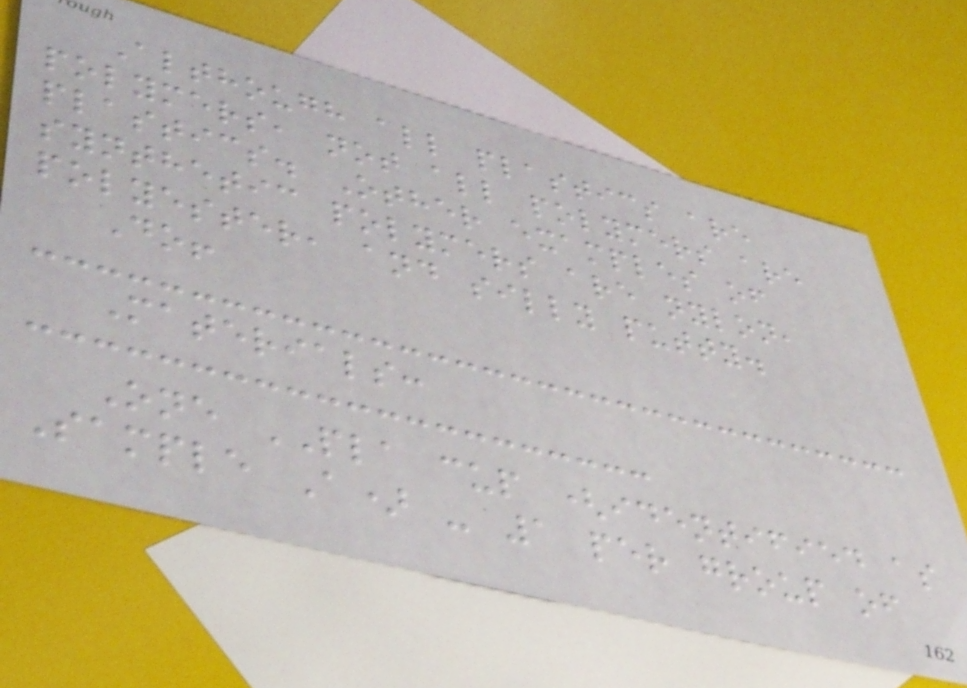Although all plastics are
polymers, not all polymers are
plastics. Other examples of
synthetic polymers are nylon,
polyester, and silly putty.
Do!
Materials:
One PLA cup (identified as
Sample A) - 1 per group of
